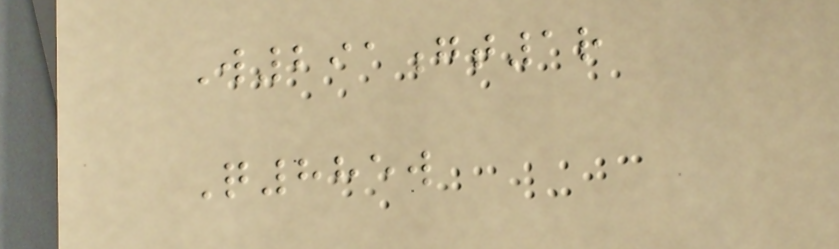W291gt1r
Q885w
